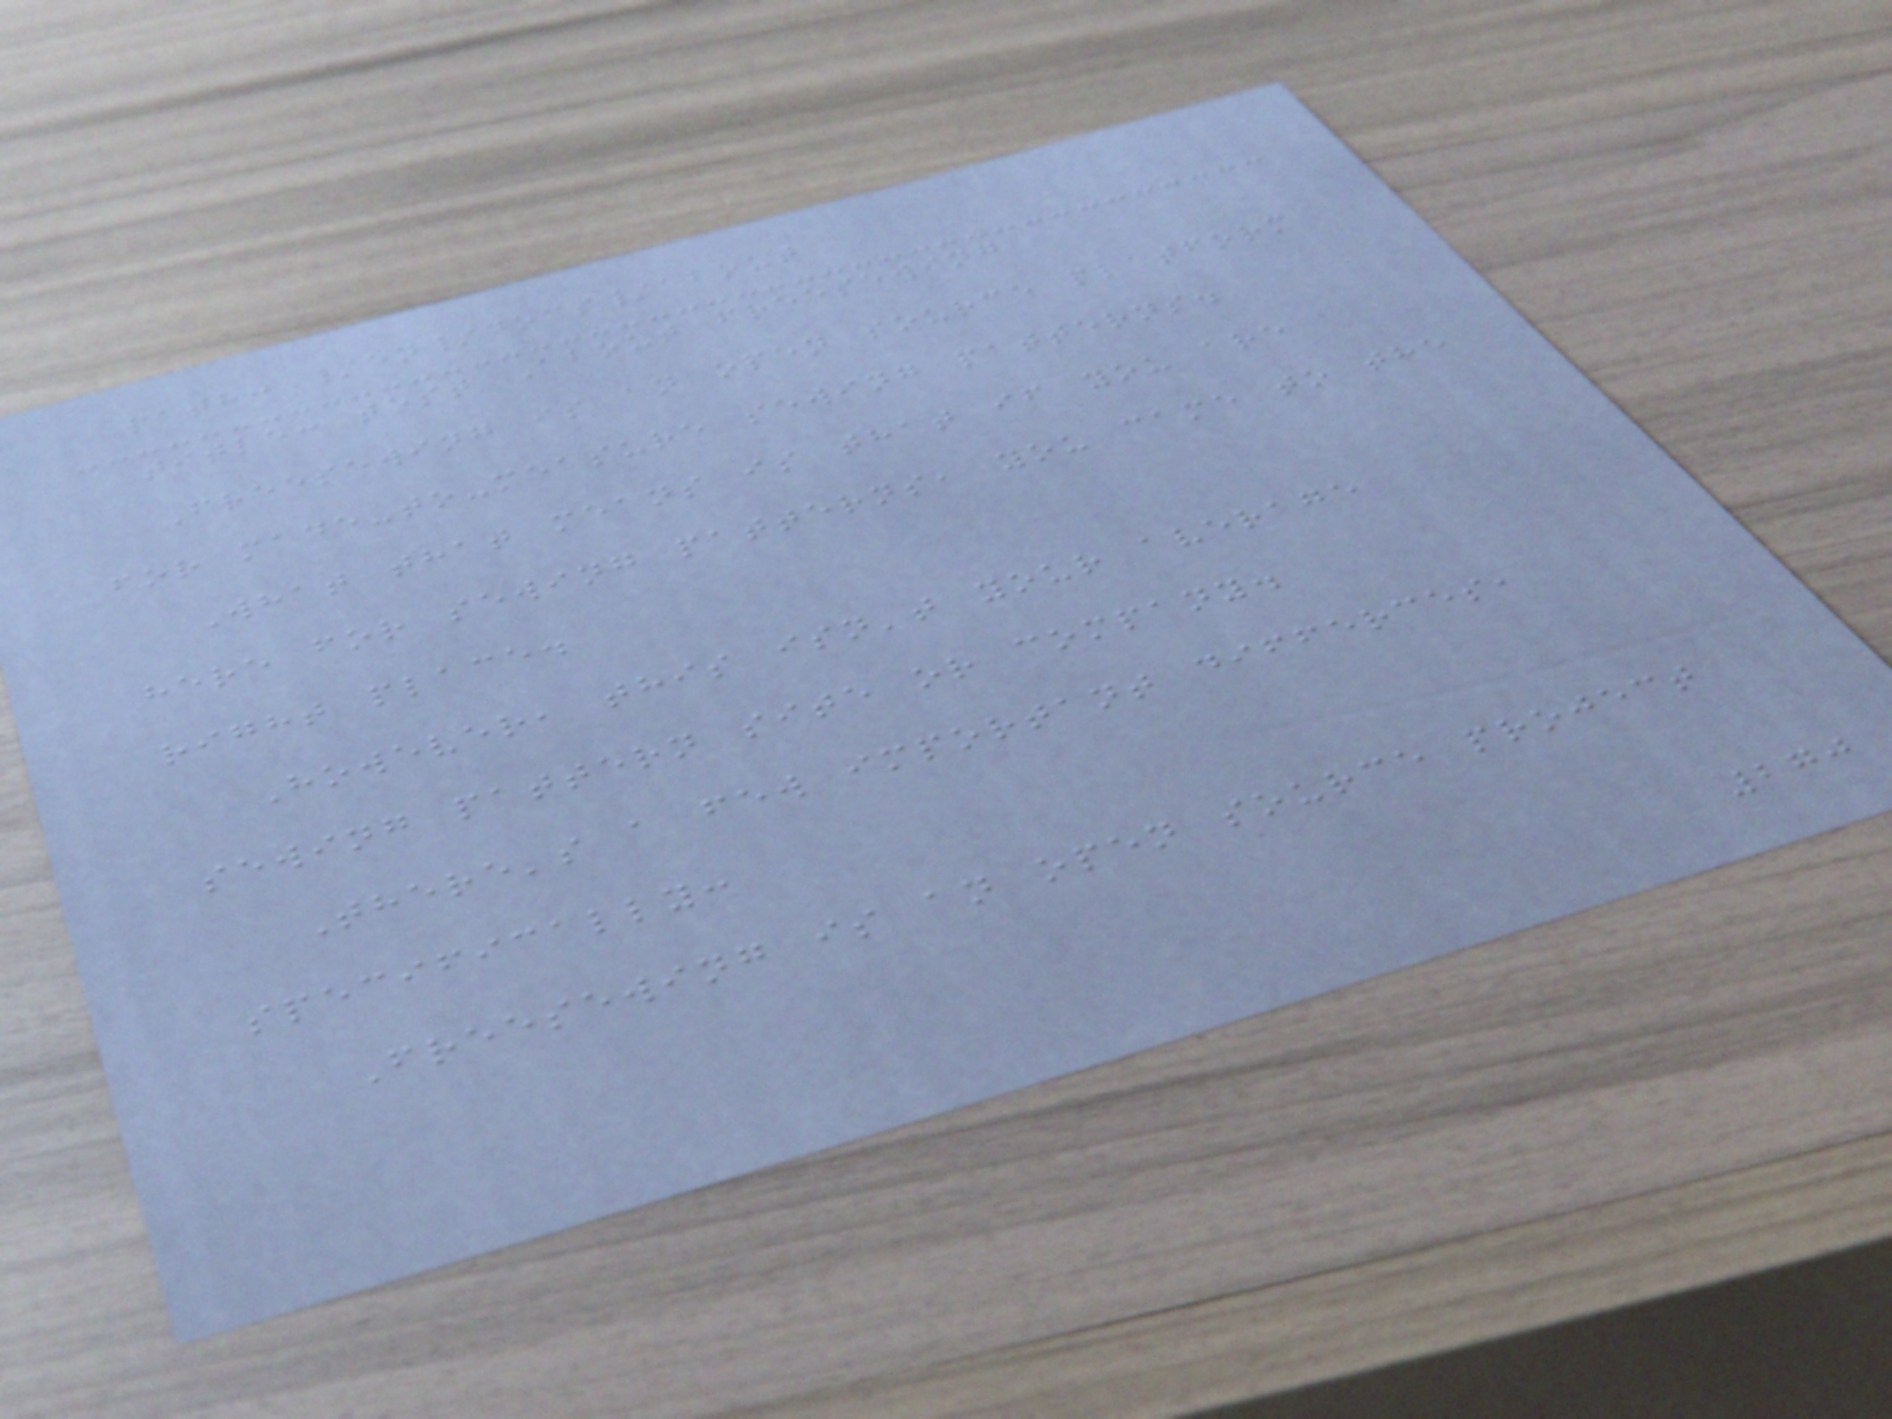path: /en/docs/about
title: test About freesewing
Freesewing is an open source platform
for made-to-measure sewing patterns.
What that means is that if you are
here for sewing patterns, you came to the
right place.
However, this isn't your average
sewing pattern site or company.
There's a few important differces,
specifically:
Freesewing is an open source project
270
